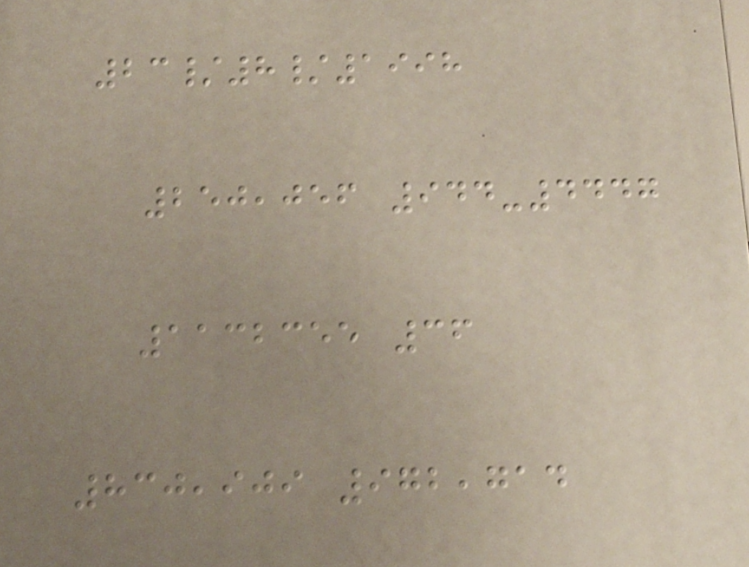23/8/1998
250,056 944-4447
1132355 36
830,909 972,714
